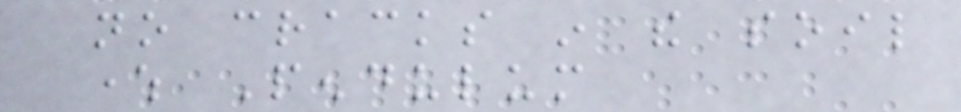no cracks in the soil
where Pendulum
